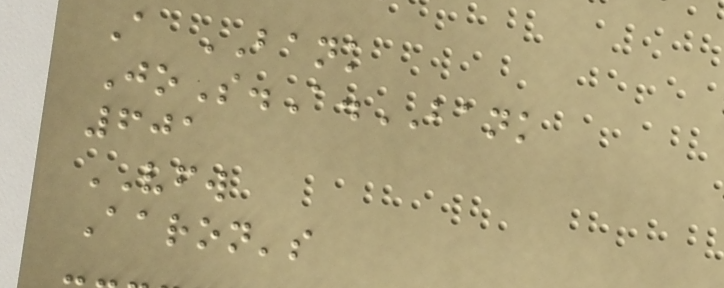A BANK
JoS.A.BANK
601
VFW
Aaron's
